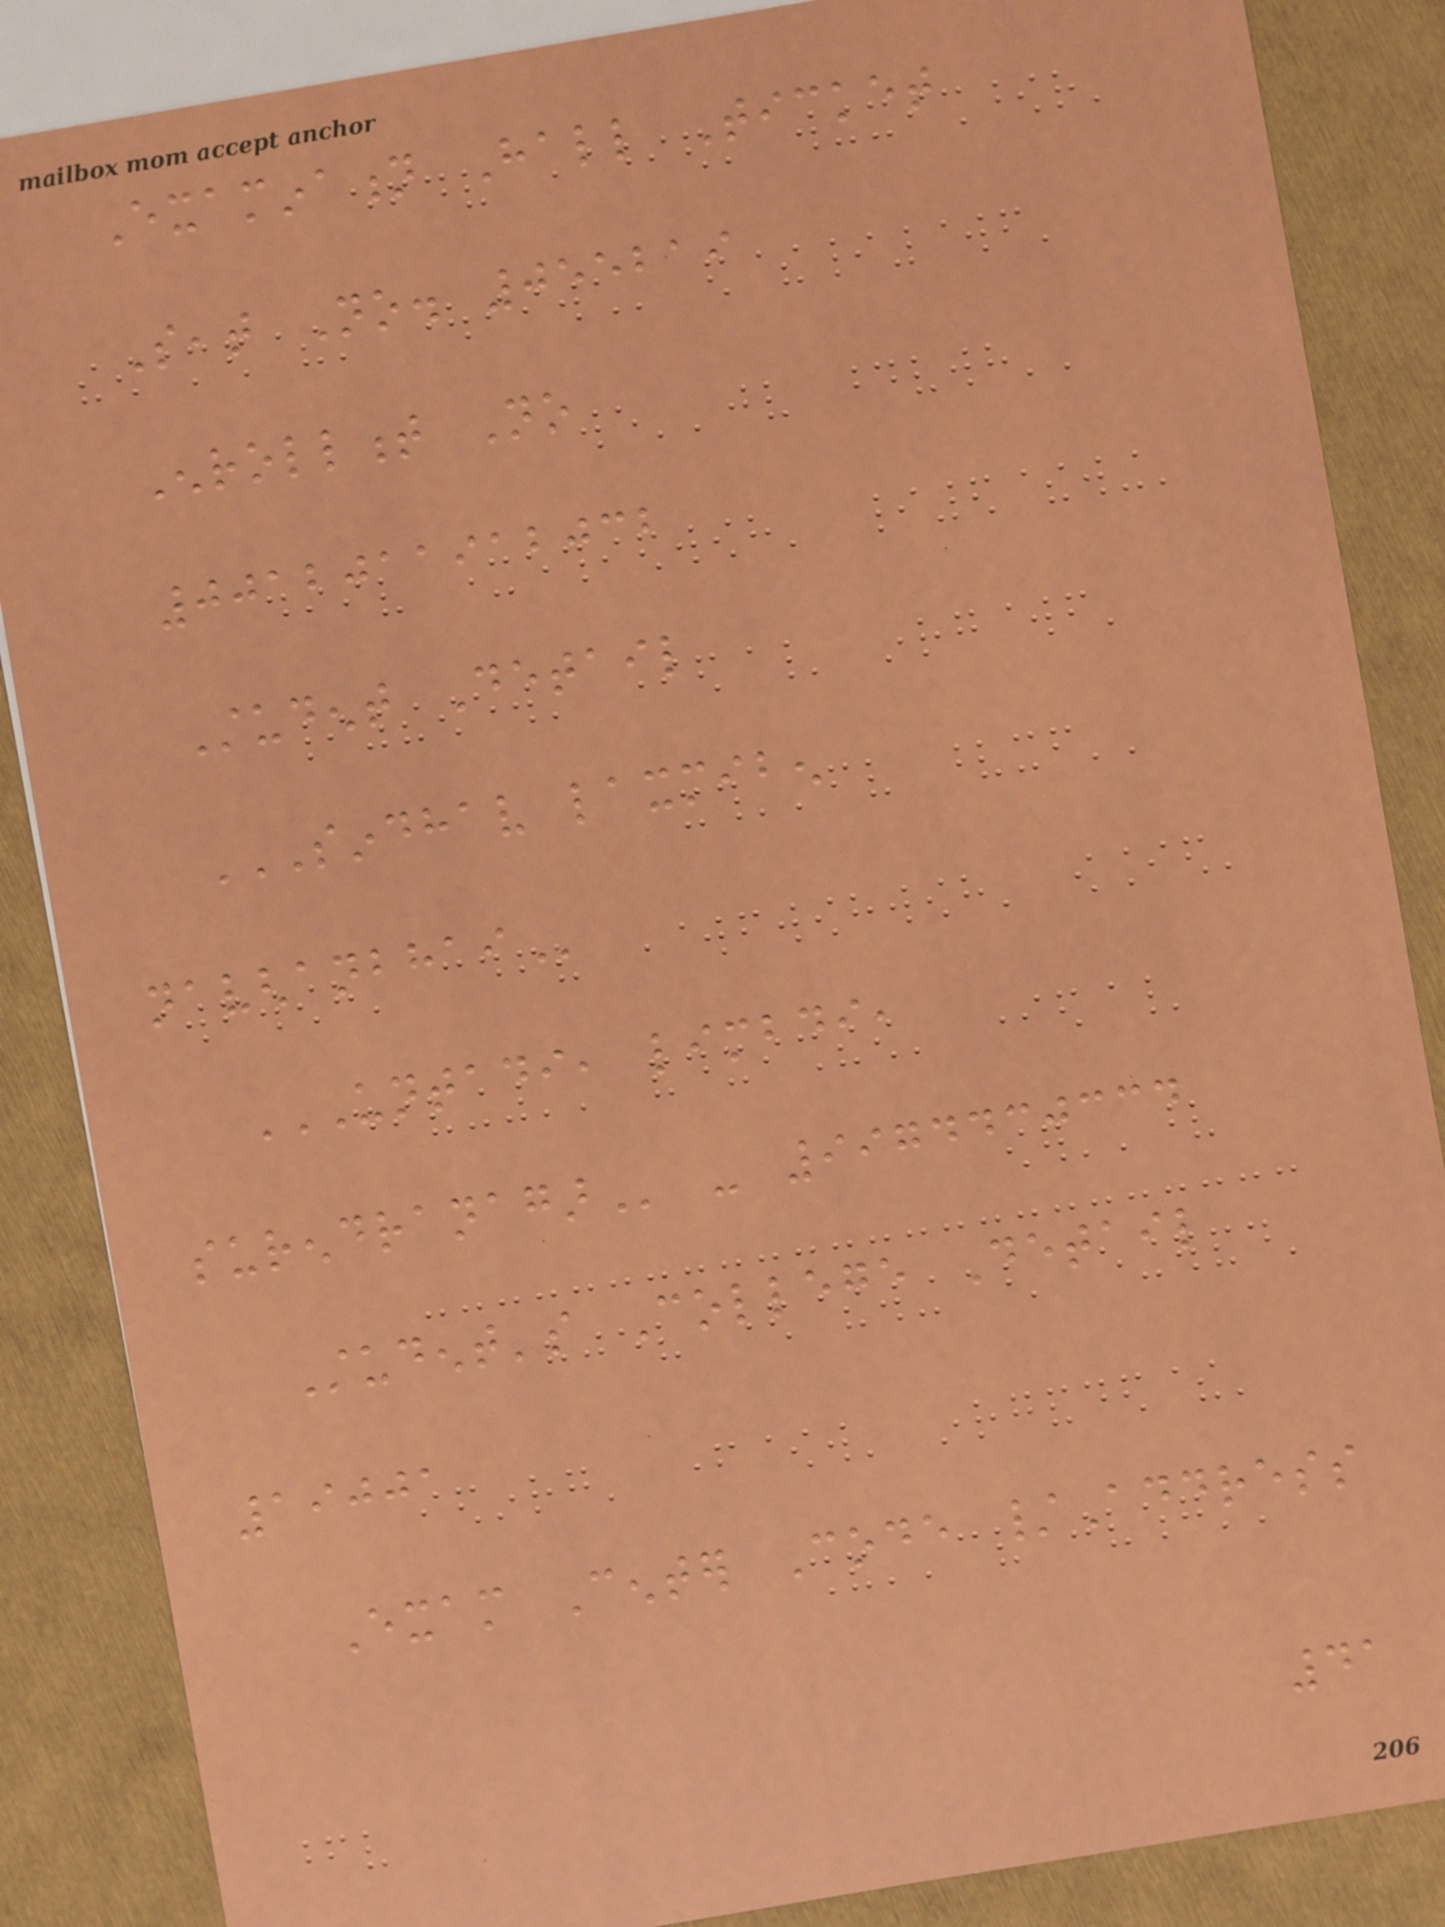Examination Hall Ticket
Seat No. 055219
Enrollment No
0012011912032
Student Detail
SINDHAV LAXMIBEN
NAVGHANBHAI
UNTADI, LIMBDI,
SURENDRANAGAR - 9974430334
Student's College Detail
19001
Exam Center Code /Address
41
